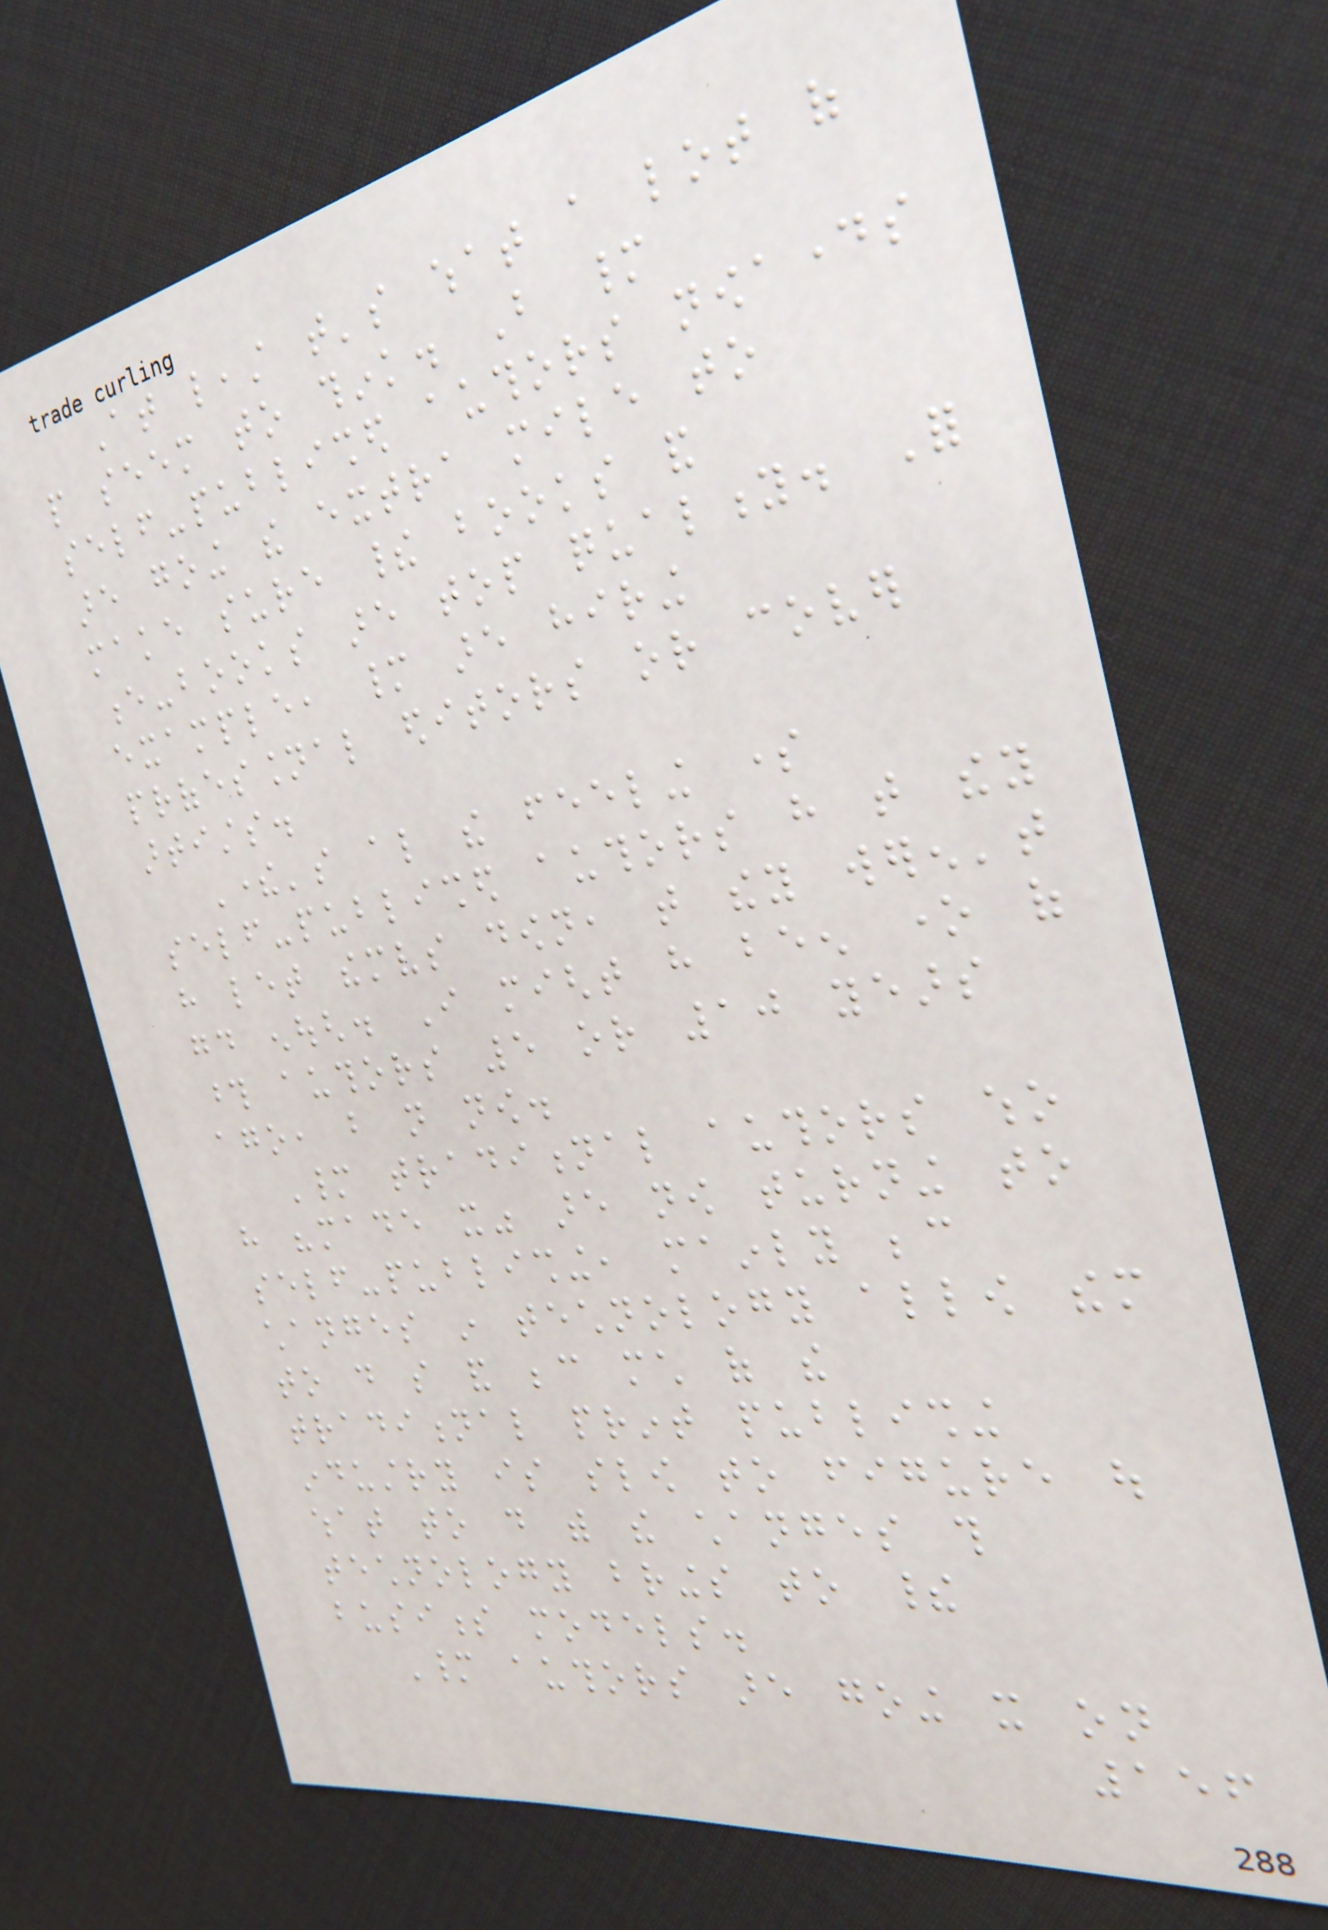At least that's what a lot of
people seem to think. But many
self-published authors nowadays
are going the extra mile to
make sure their books and
e-books are top quality. For
example, many are hiring
professional editors or cover
artists.
There's also the feeling some
self-published authors have that they
have let themselves down, that they weren't
good enough. I might have been one of
those authors 5 or 10 years
ago, but not now.
Many traditional authors who
have "made it" are now turning to
self-publishing, mainly because
changes in technology allow them
to do so and because much of the
traditional print publishing
industry is slow to figure out
what to do with the changes this
technology brings to their
business models.
Many authors are going it on
156
